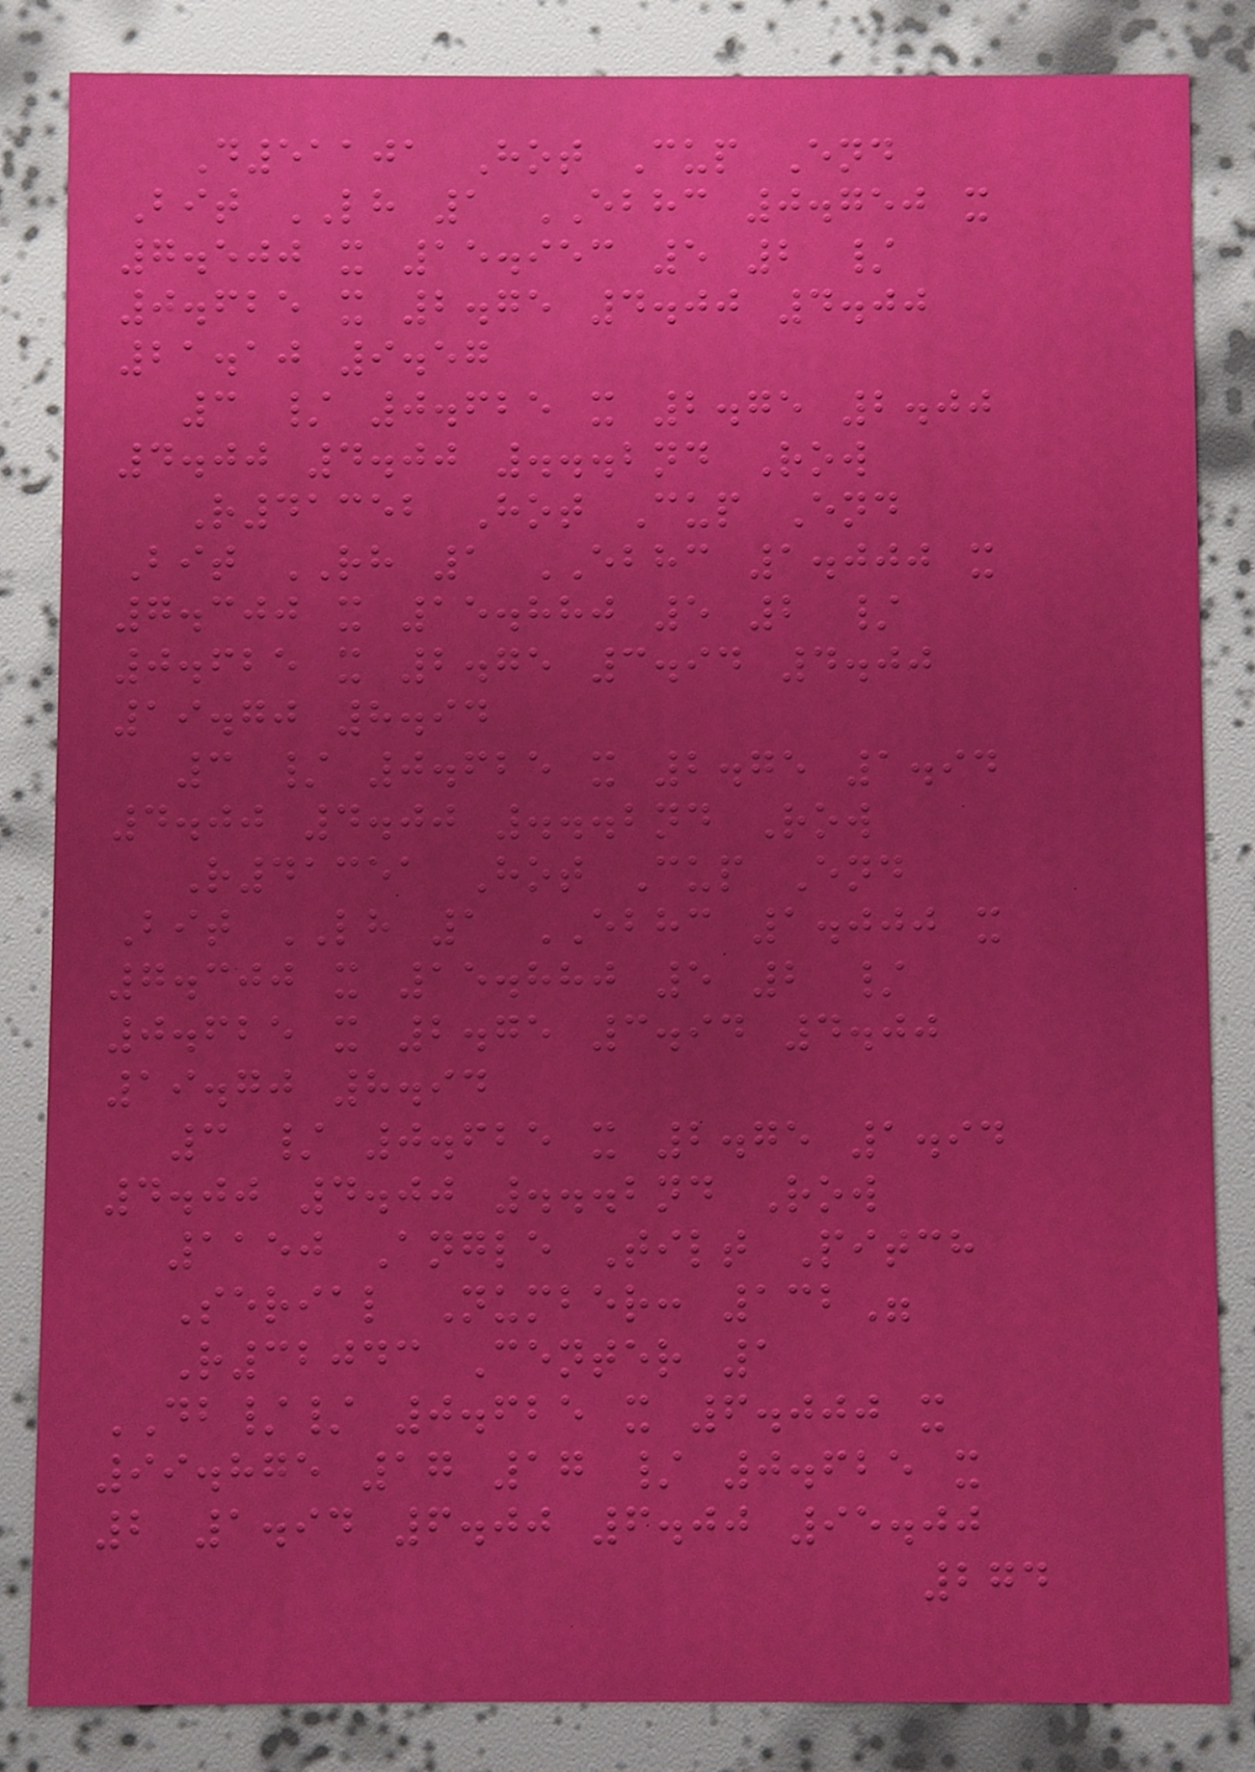D51101 Hot Cup End
Bit LH 1 EBHC 0.750 x
7.500 x 15.953 5 2 /
0.625 x 2.75 4.00 4.00
21.10 9.57
3 / 0.625 x 2.75 2.00
4.00 4.00 ...2nd Row
R41352 Hot Cup End
Bit RH 1 EBHC 1.000 x
7.300 x 15.880 5 2 /
0.625 x 2.75 3.94 4.00
19.70 8.94
3 / 0.625 x 2.75 1.94
4.00 4.00 ...2nd Row
R41351 Hot Cup End
Bit LH 1 EBHC 1.000 x
7.300 x 15.880 5 2 /
0.625 x 2.75 3.94 4.00
19.70 8.94
3 / 0.625 x 2.75 1.94
4.00 4.00 ...2nd Row
1150 Angle Tilt Pitch
Serial Number: 132"
R32043 Center 1
DB// 0.625 x 6.000 x
99.875 17 17 / 0.625 x
2 1.94 6.00 6.00 95.00
274
